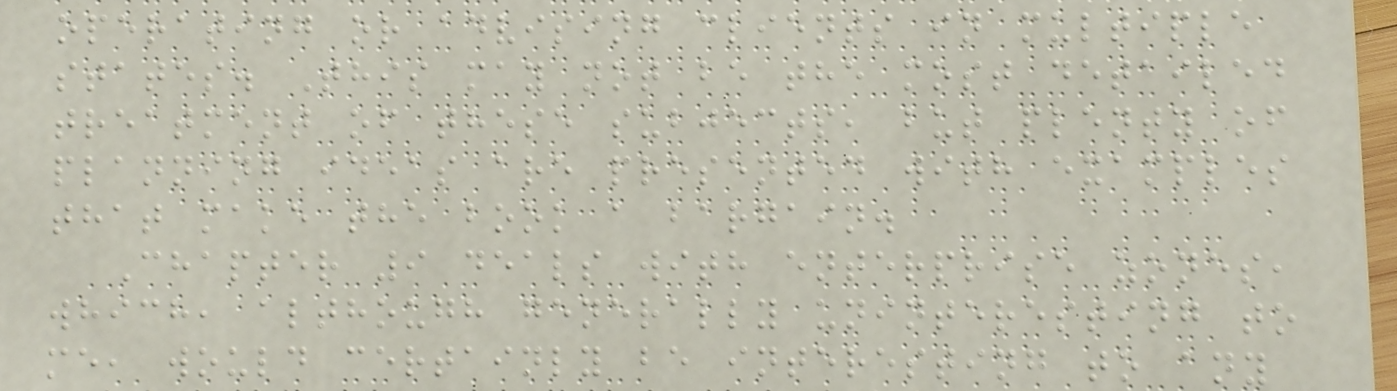operating or advising clients in multiple
states. This may not be the most detailed
treatment of these subjects, but plenty of
planning ideas are presented with examples
that make the book a bargain.
Chapter 9 deals with enterprise zones,
which, although generally uninteresting to
me, would certainly be interesting to any
